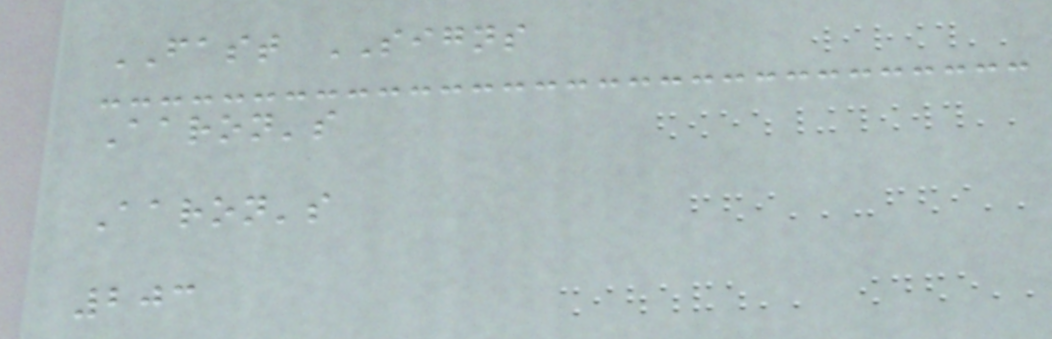FAST SIGNS
Aaron's
Aaron's
203
